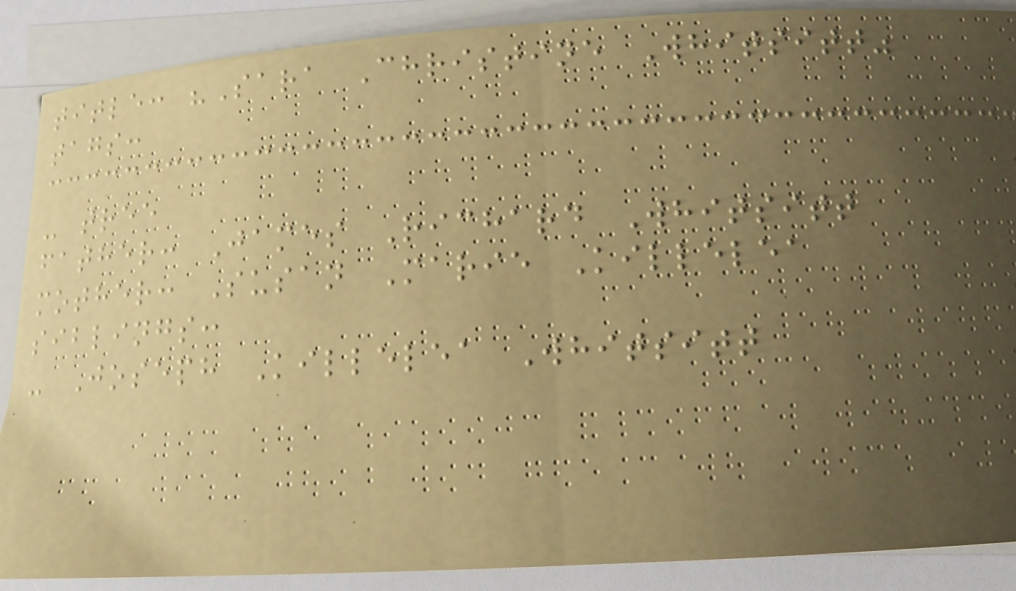title: "Sara Christine Whitsitt"
tags:
- tree
father: James Richard Whitsitt
mother: Susan Marie Killelea
siblings:
- Joseph Killelea Whitsitt
